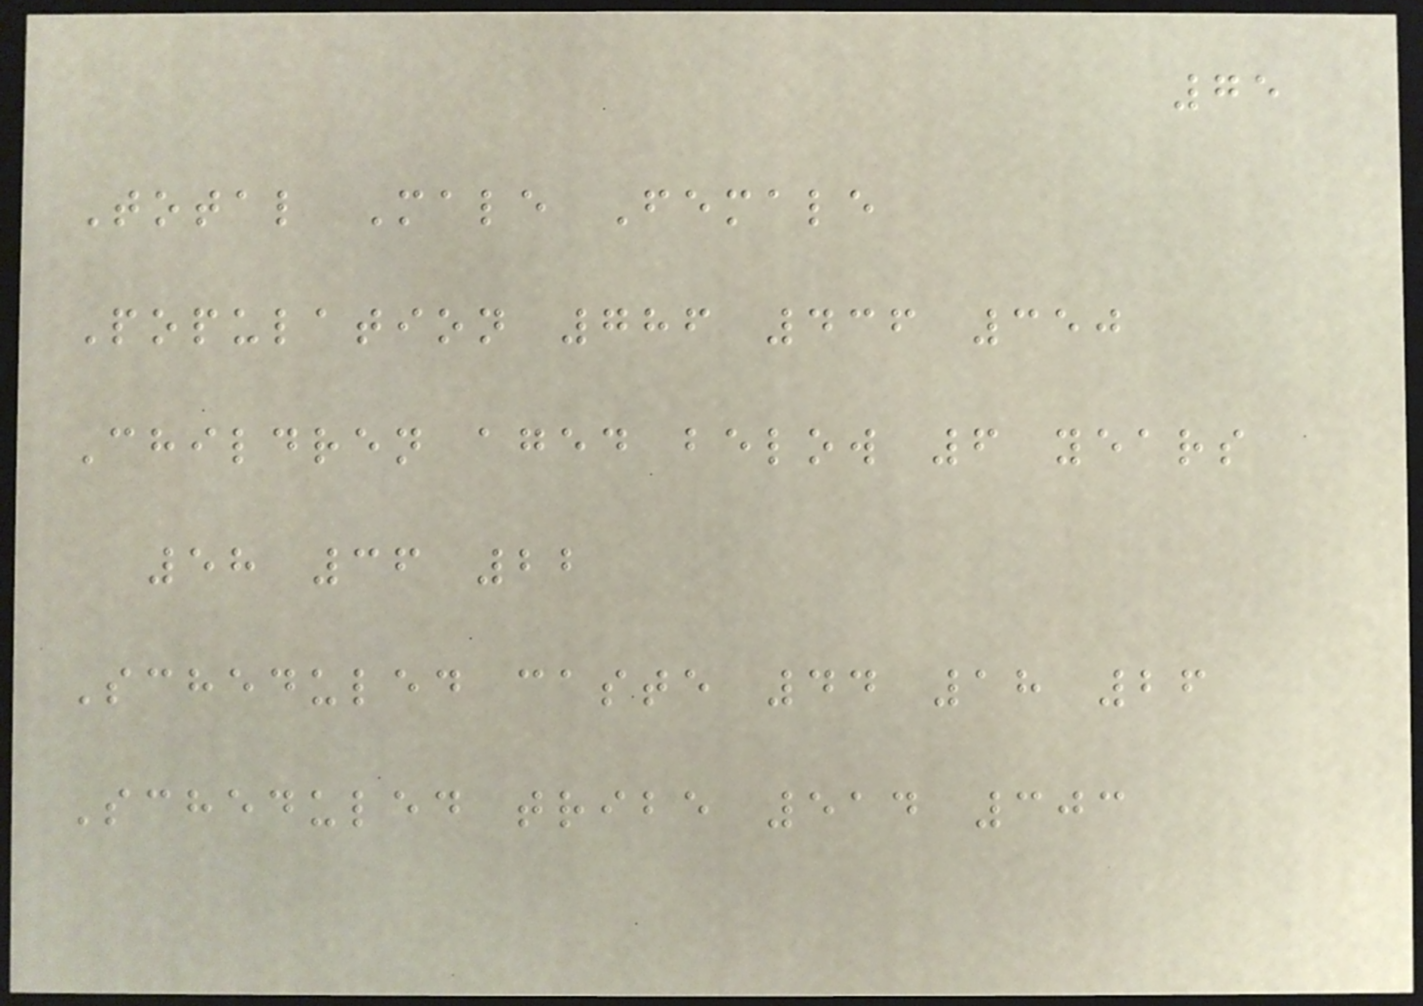75
Total Male Female
Population 786 436 350
Children aged below 6 years
58 36 22
Scheduled caste 44 18 26
Scheduled tribe 514 303
